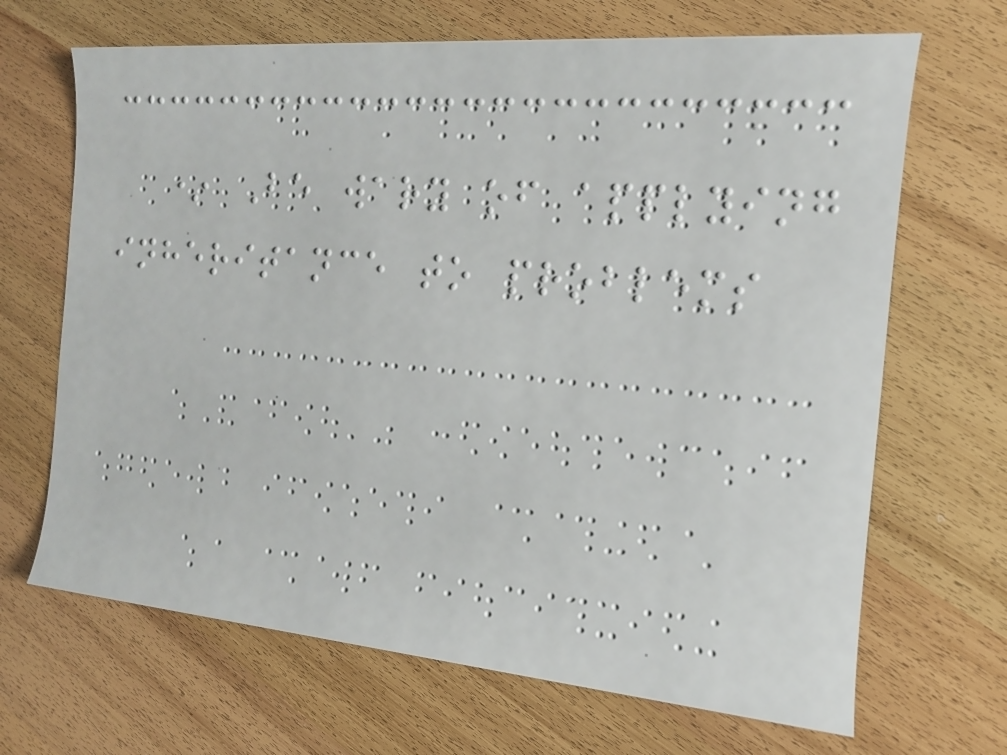* Be wary of applying
inheritance to problems
